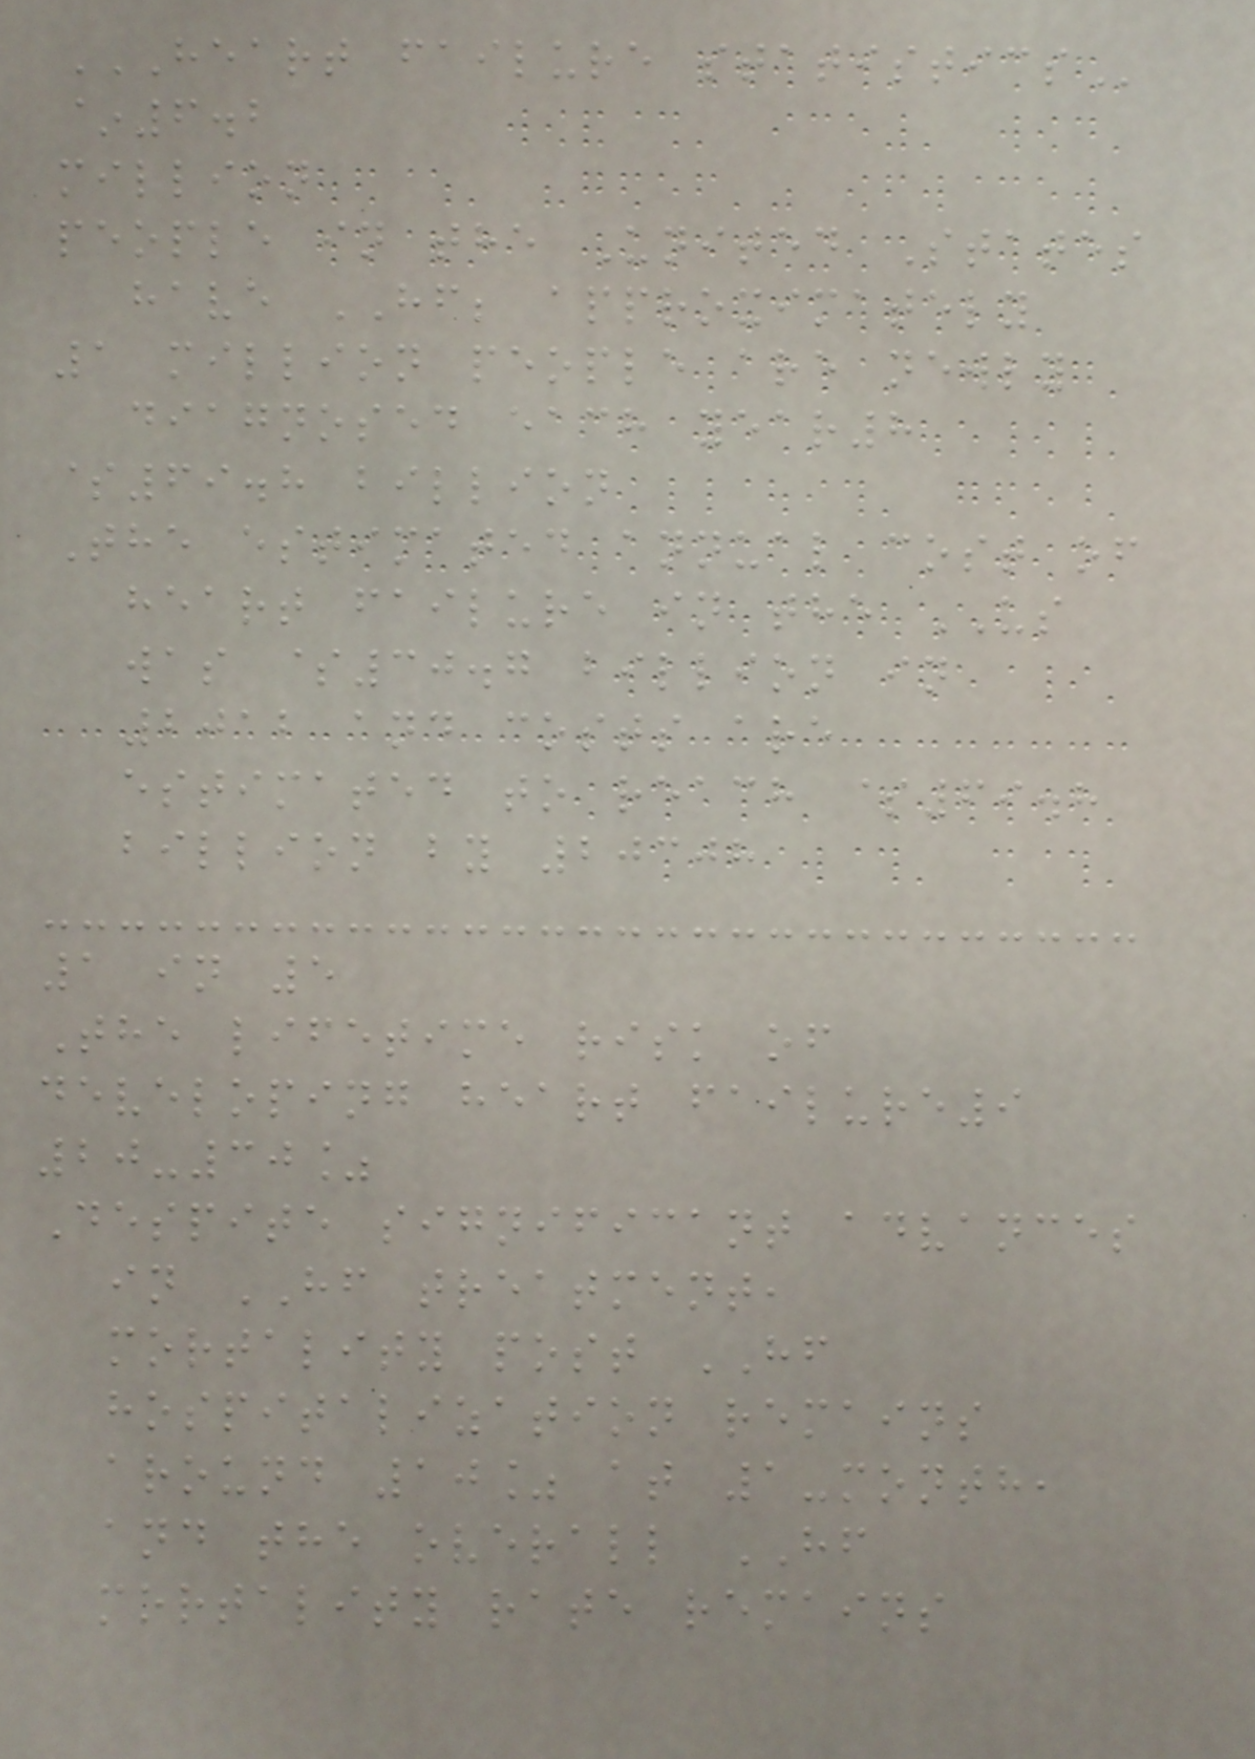HEART FAILURE STATISTICS
~6.2
million
people in the United States
have HF; approximately
1 million people are newly
diagnosed each year8
$69.8 billion
The estimated annual cost of
heart failure in the US
was $30.7 billion in
2012 and costs are
estimated to reach $69.8
billion by 20308
1 in 5
The lifetime risk of
developing heart failure9
20-30%
Despite significant advances
in HF treatment,
mortality post HF
hospitalization remains
around 10% at 1-month,
and the overall HF
mortality rate remains
